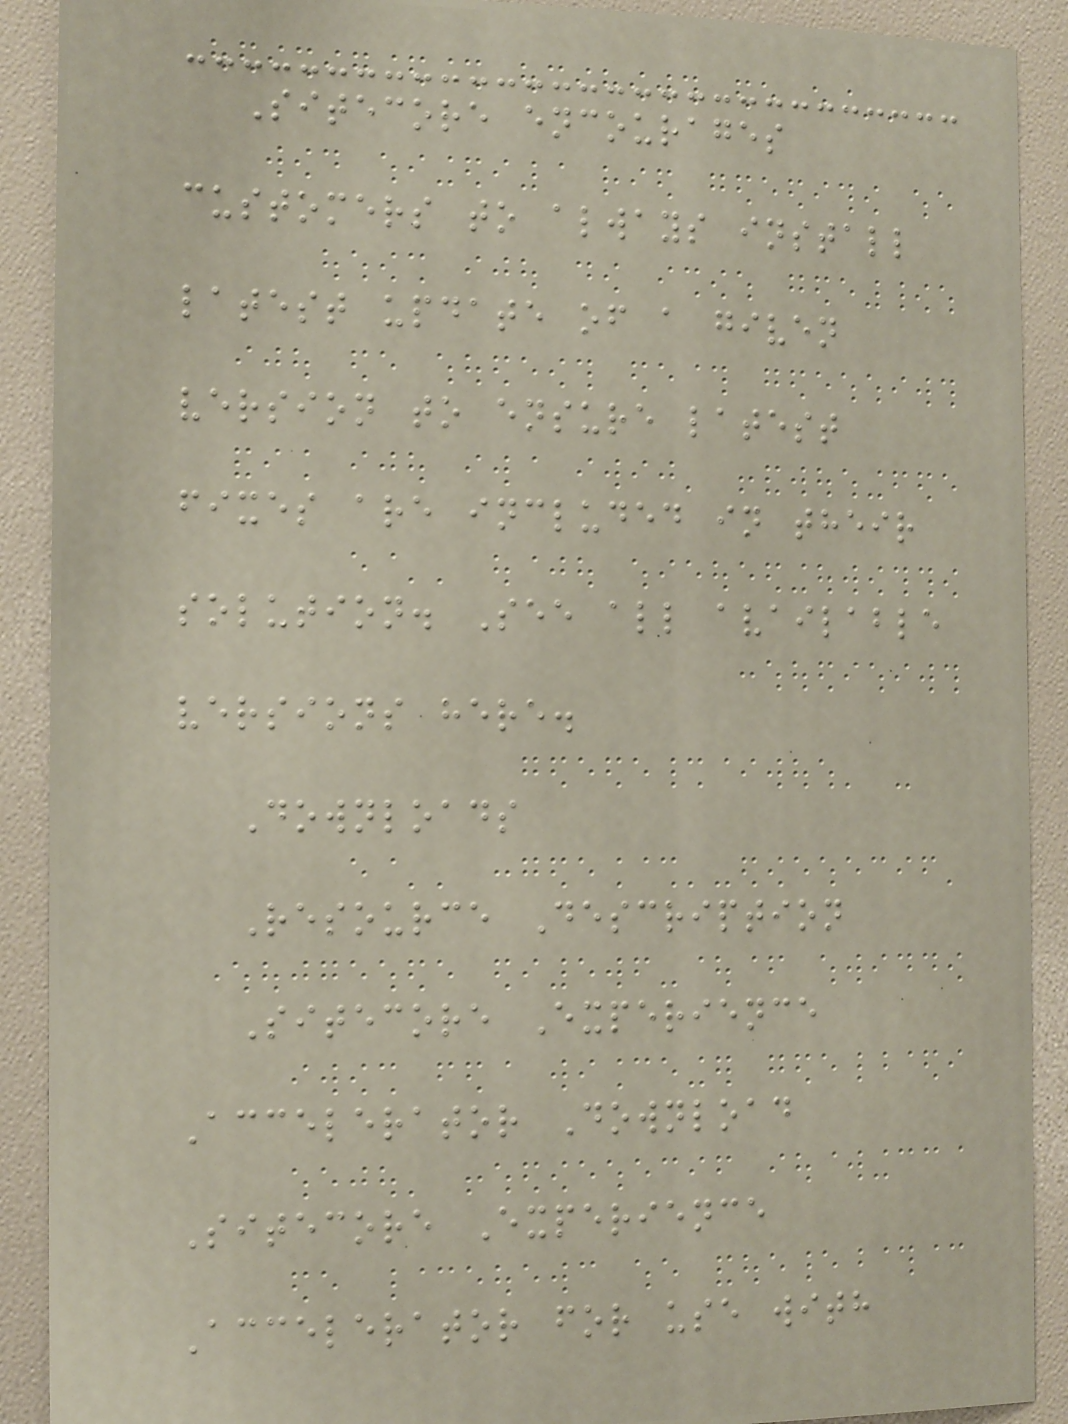Sitecore encourages
customers to always install
latest update of a given
version to ensure latest
fixes are included in their
solution. See all available
versions here.
Downloads
Resource Description
Sitecore Experience
Accelerator Download
Sitecore Experience
Accelerator for use with
